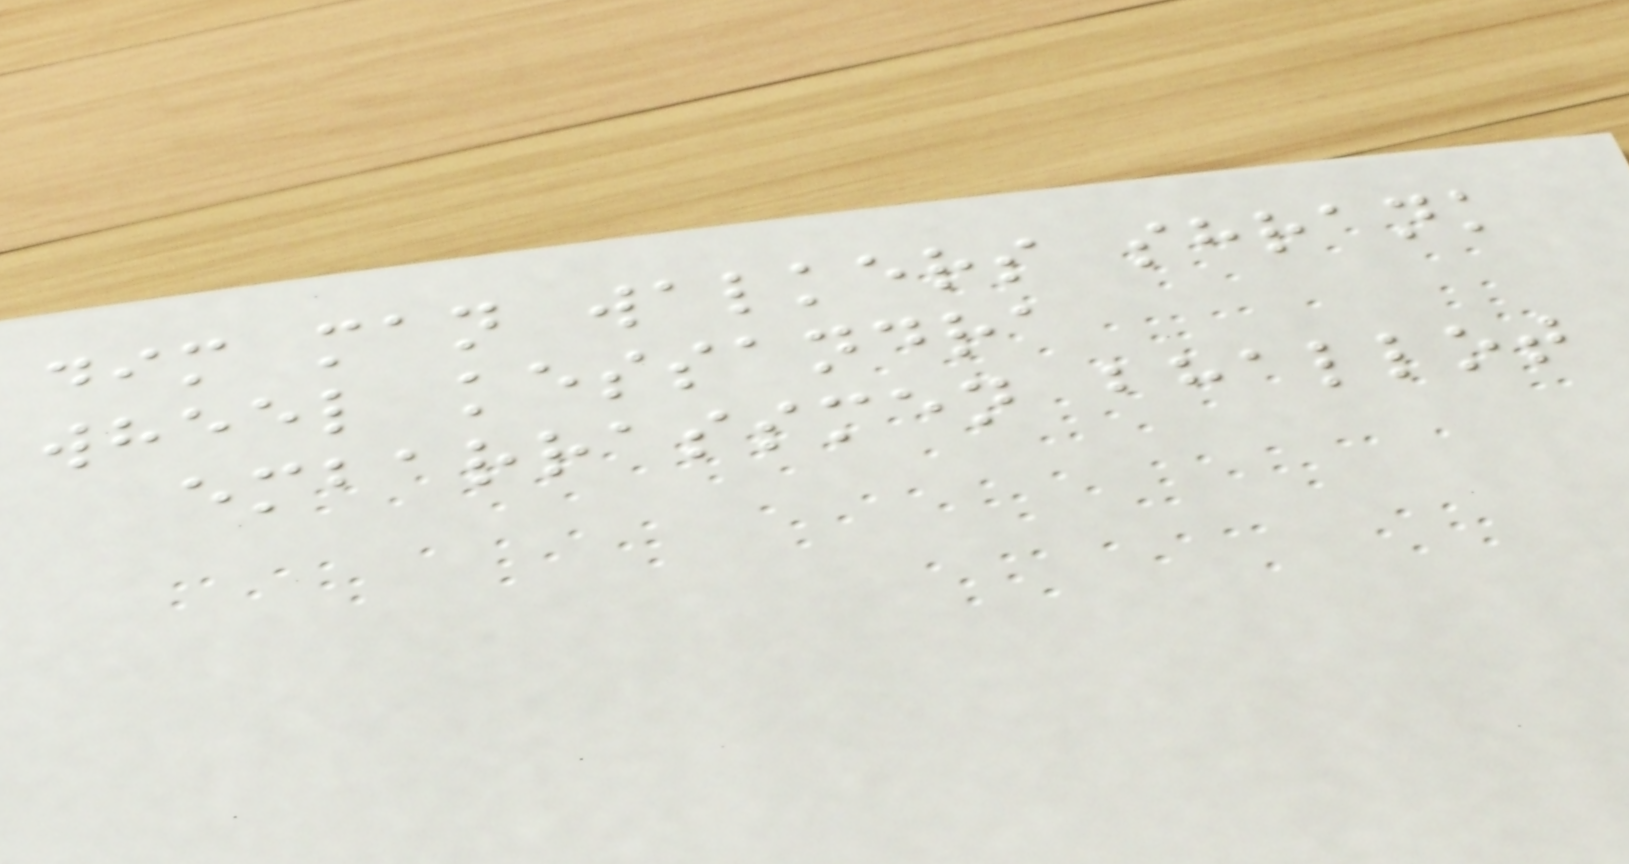dim man walkers shrank
wheel kessandra
embarrassmen bhallot
